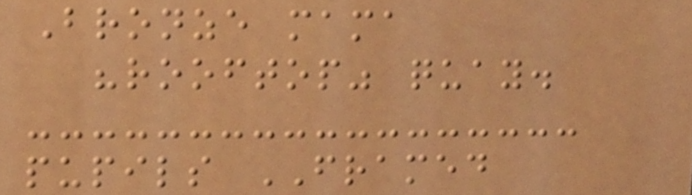Bronze mama
"rooftop" quay.
pupils FRAMED
